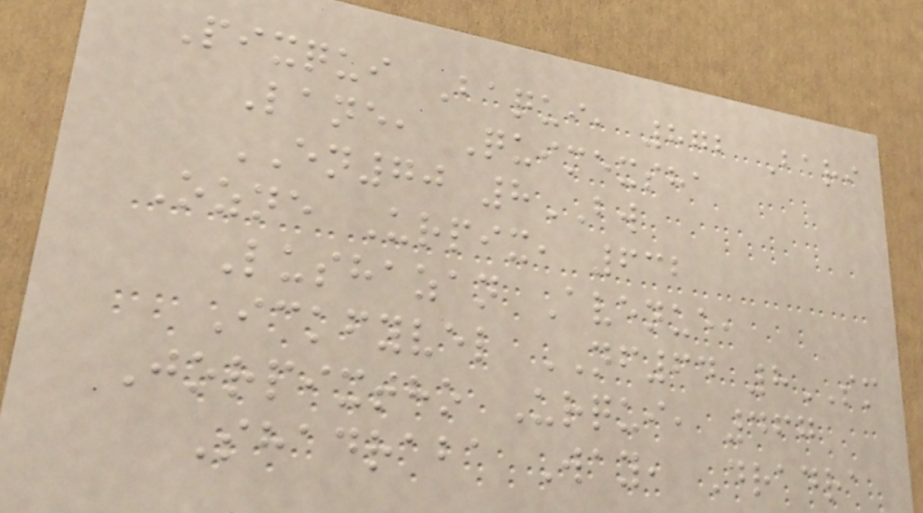Pixqui Baqui, 872 Bari
Lane, Quimexsha
EN70 8BW
Ozne Urpix, 632
Lushazan Avenue,
Ickfyvel NF64 8SM
Jorpixtho Urqui, 467
Shadraba Way, Dradra
